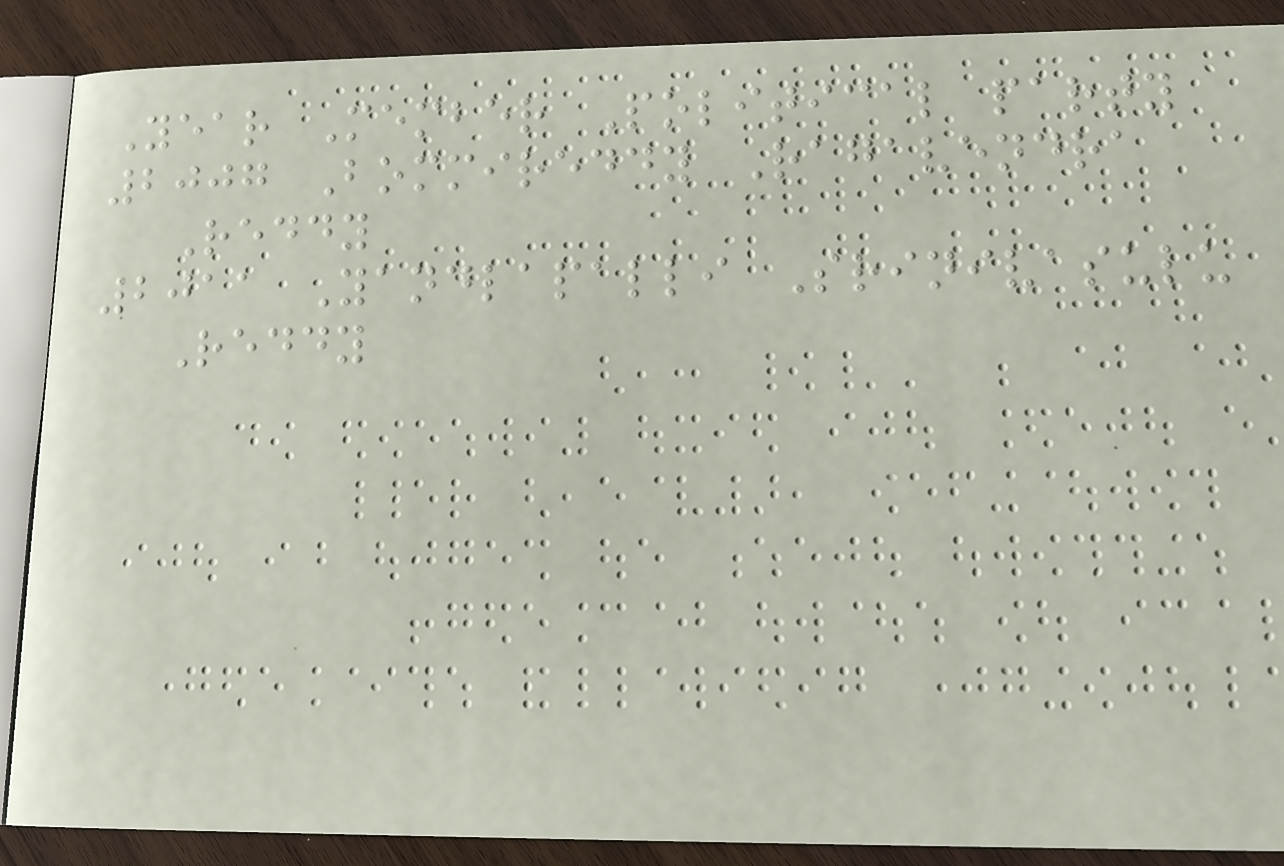Year Member Political party
2007 Bommireddy Ragavendra
Reddy
2011 Yandlapalli Srinivasulu
Reddy
